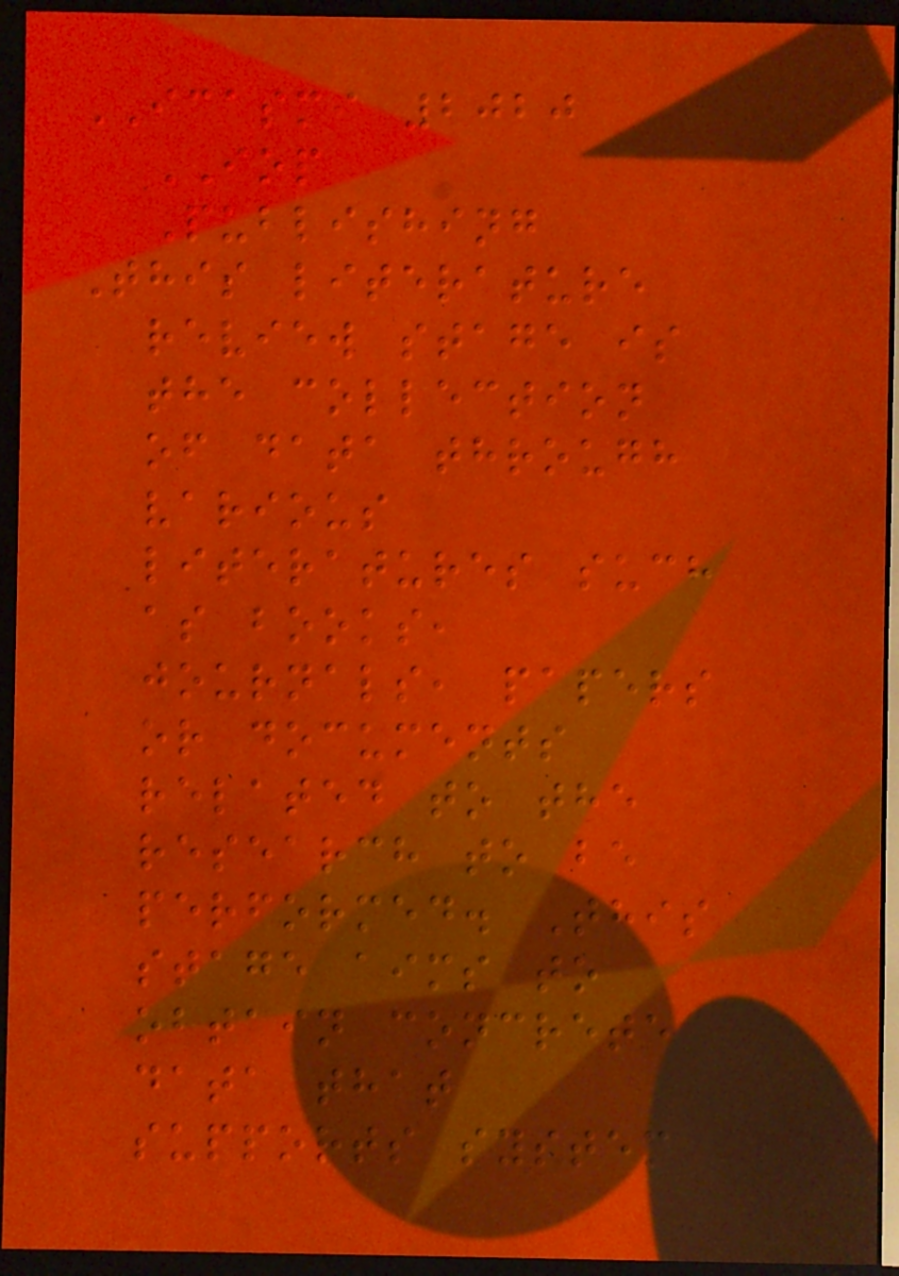ICASMI 2020
IOP
Publishing
This literature
review stage is
the collection
of data through
various
literatures such
as books,
journals, papers
or documents
related to the
research to be
performed. This
stage aims to
obtain concrete
data that
supports system
